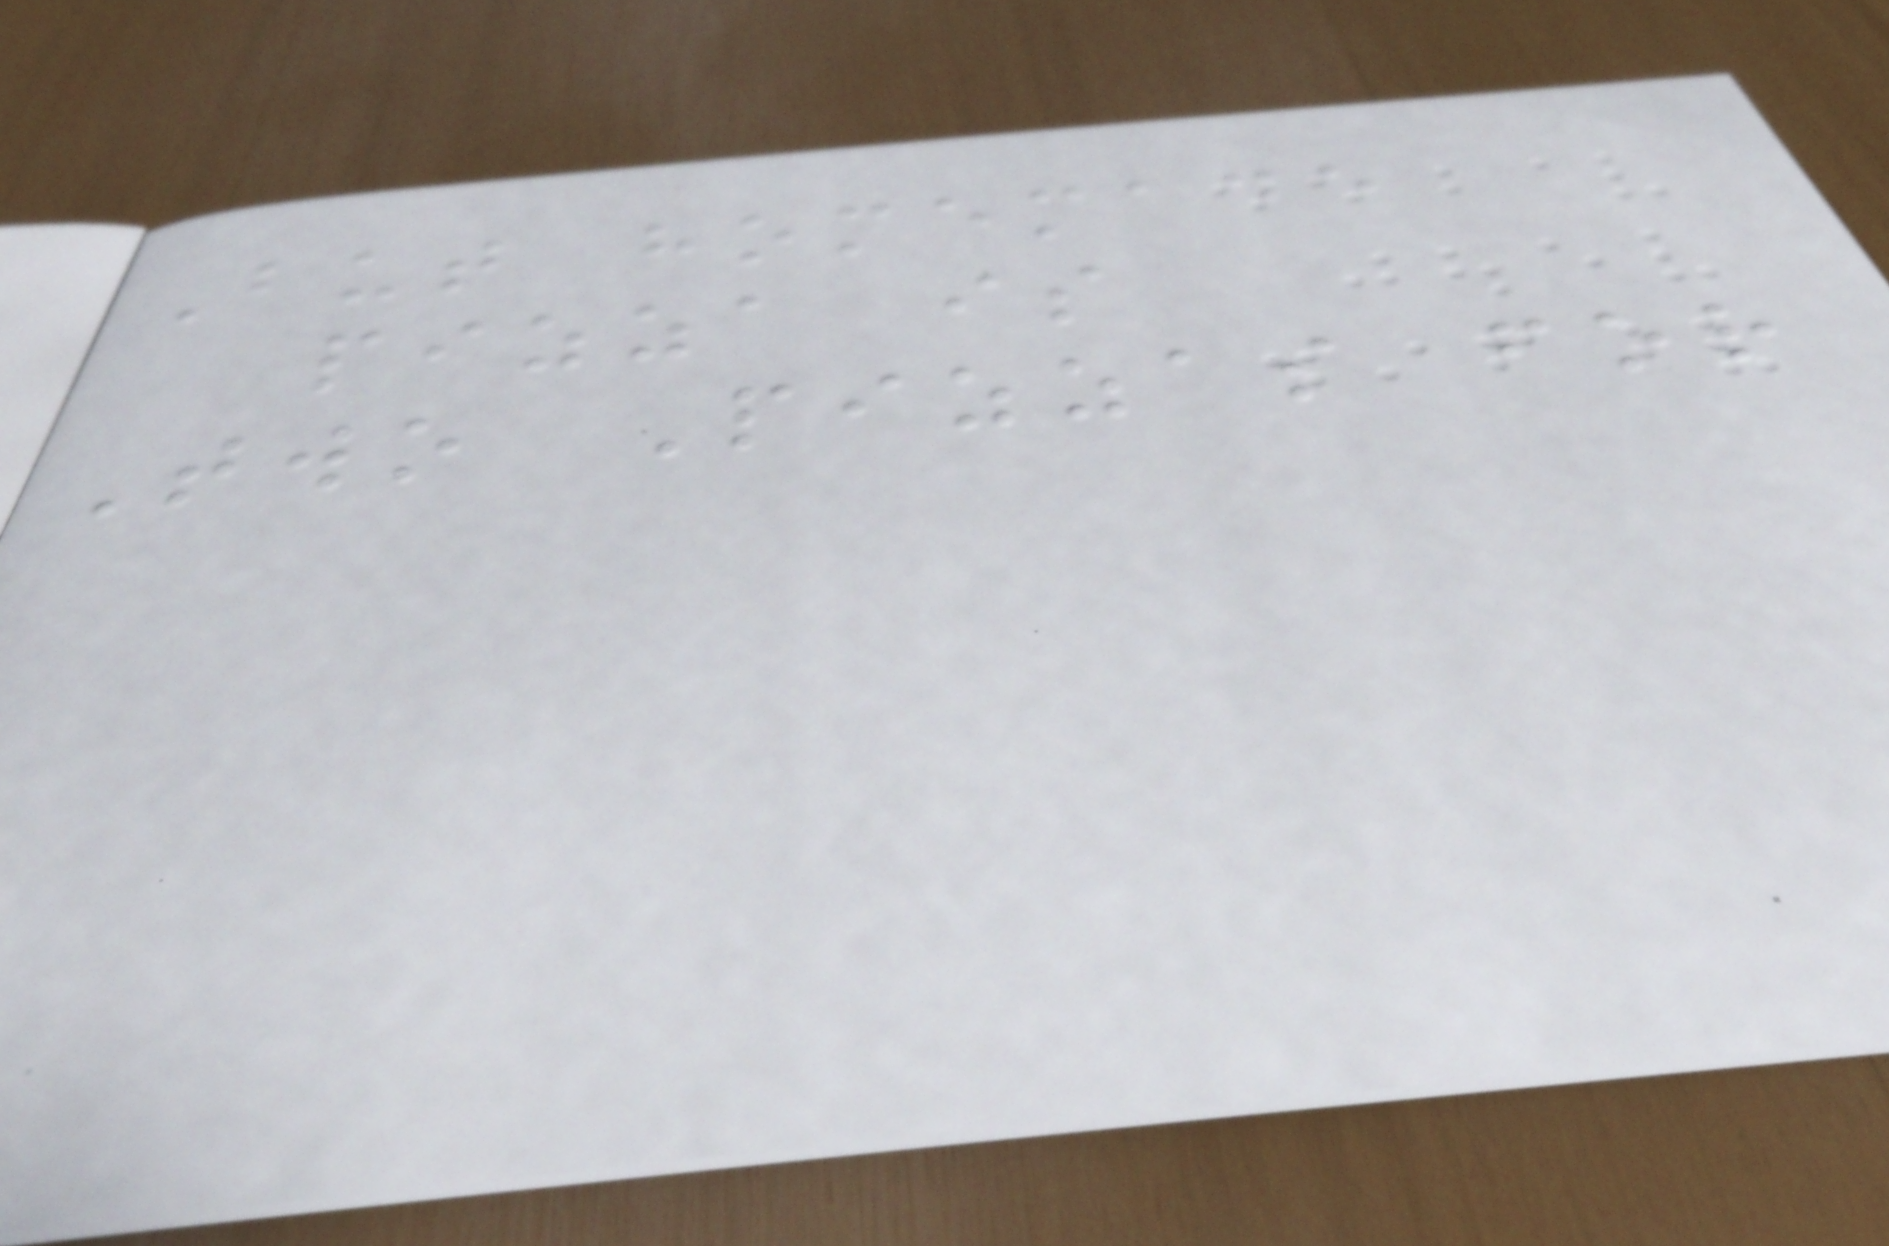But homemade
pizza is
Two Pizzas for
